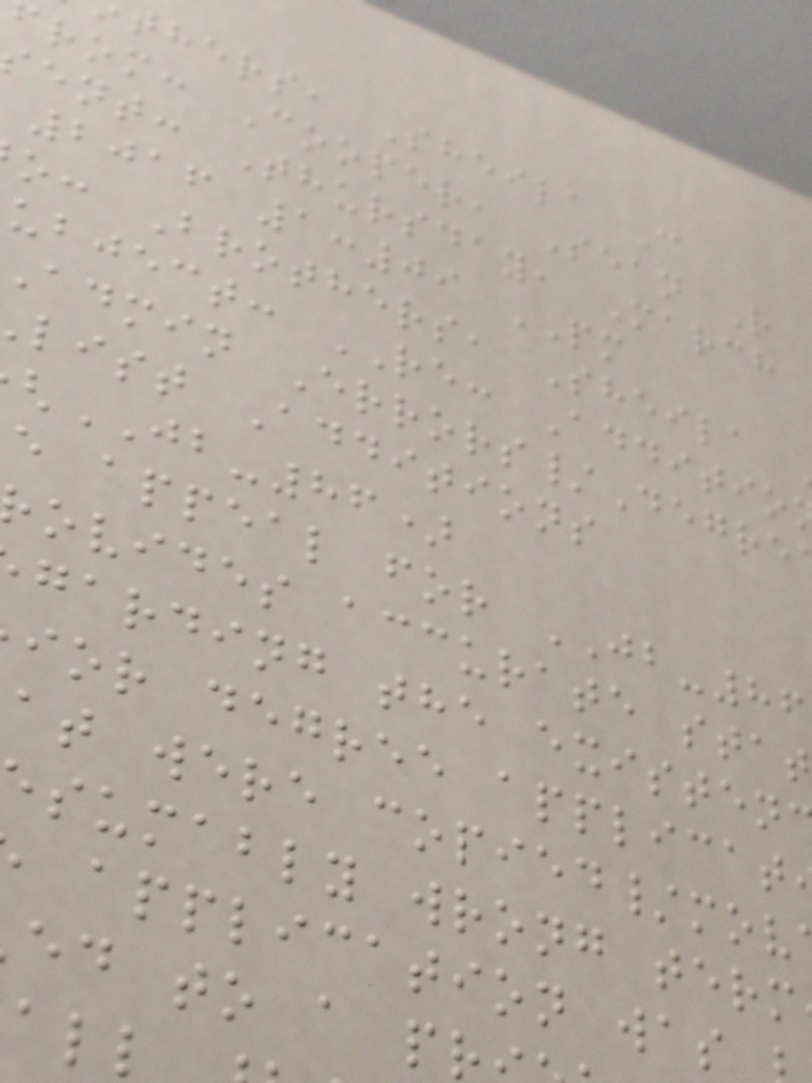thers, Sheila C
rom: Cooper, Sean R
ent: Thursday, March
2016 1:09 PM
o: Brothers, Sheila
ubject: RE: Additio
admin Errors/Degre
list Additions
JB-86)
e appeal for JB-86
ovides accurate stat
garding the existen
ior degree applicat
at were copied/mov
sumably wrong term
application was
ed to a p
